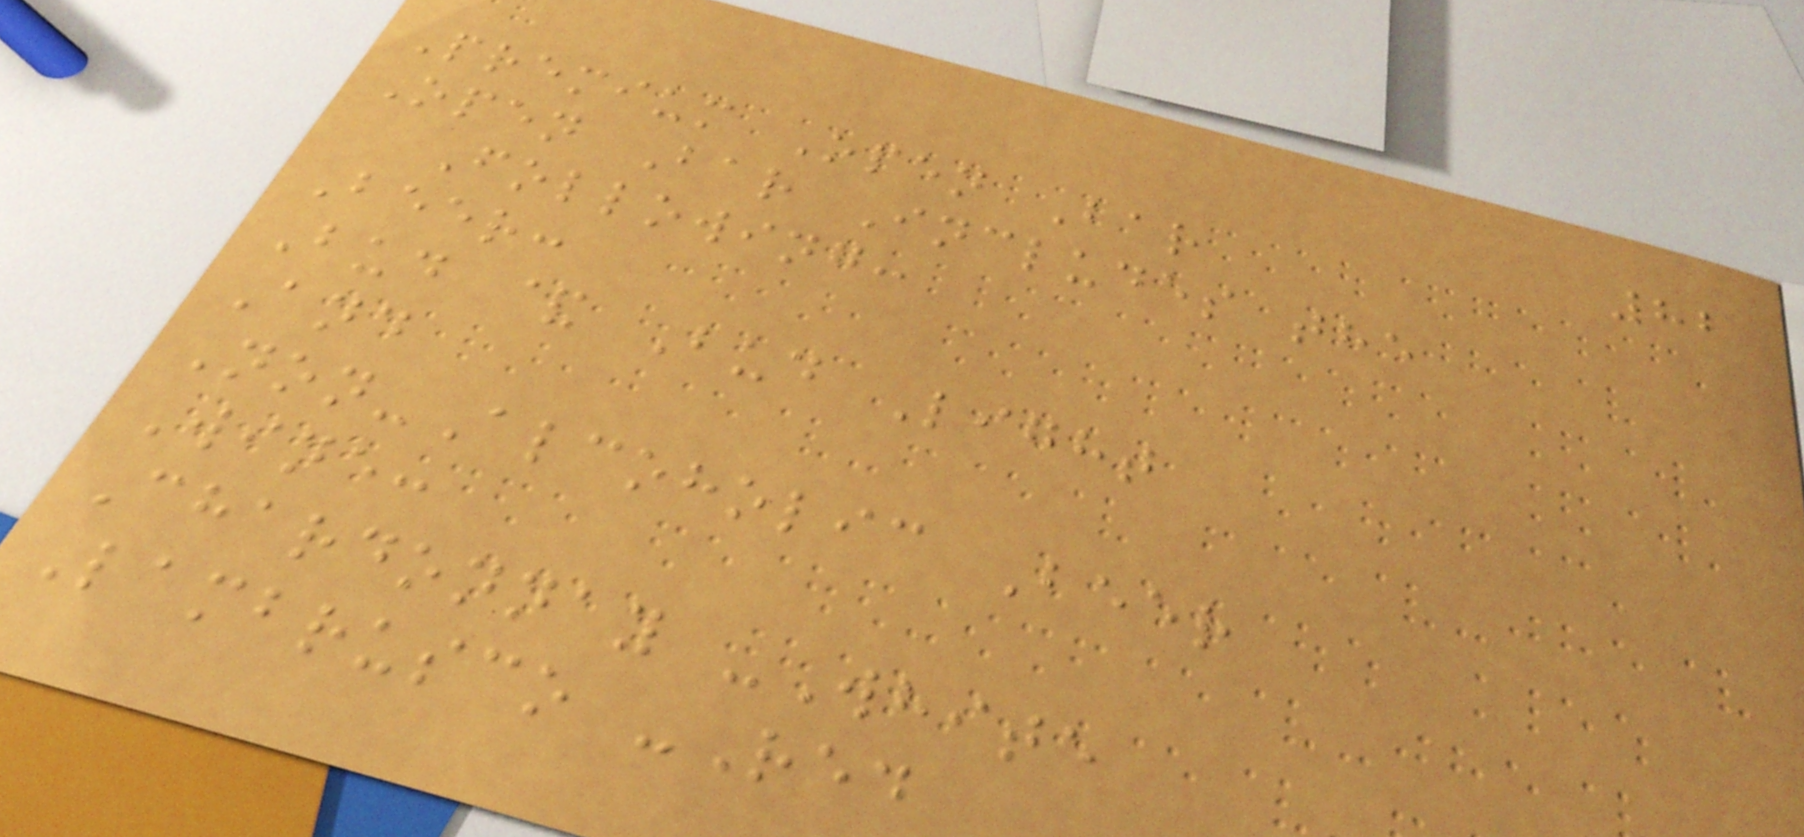82
Premium Open Bar
Open Bar Includes the
Following:
Beer:
Bud & Bud Light
And
Non-Alcoholic Beer
Wine:
Chardonnay -White
Lambrusco -Red
